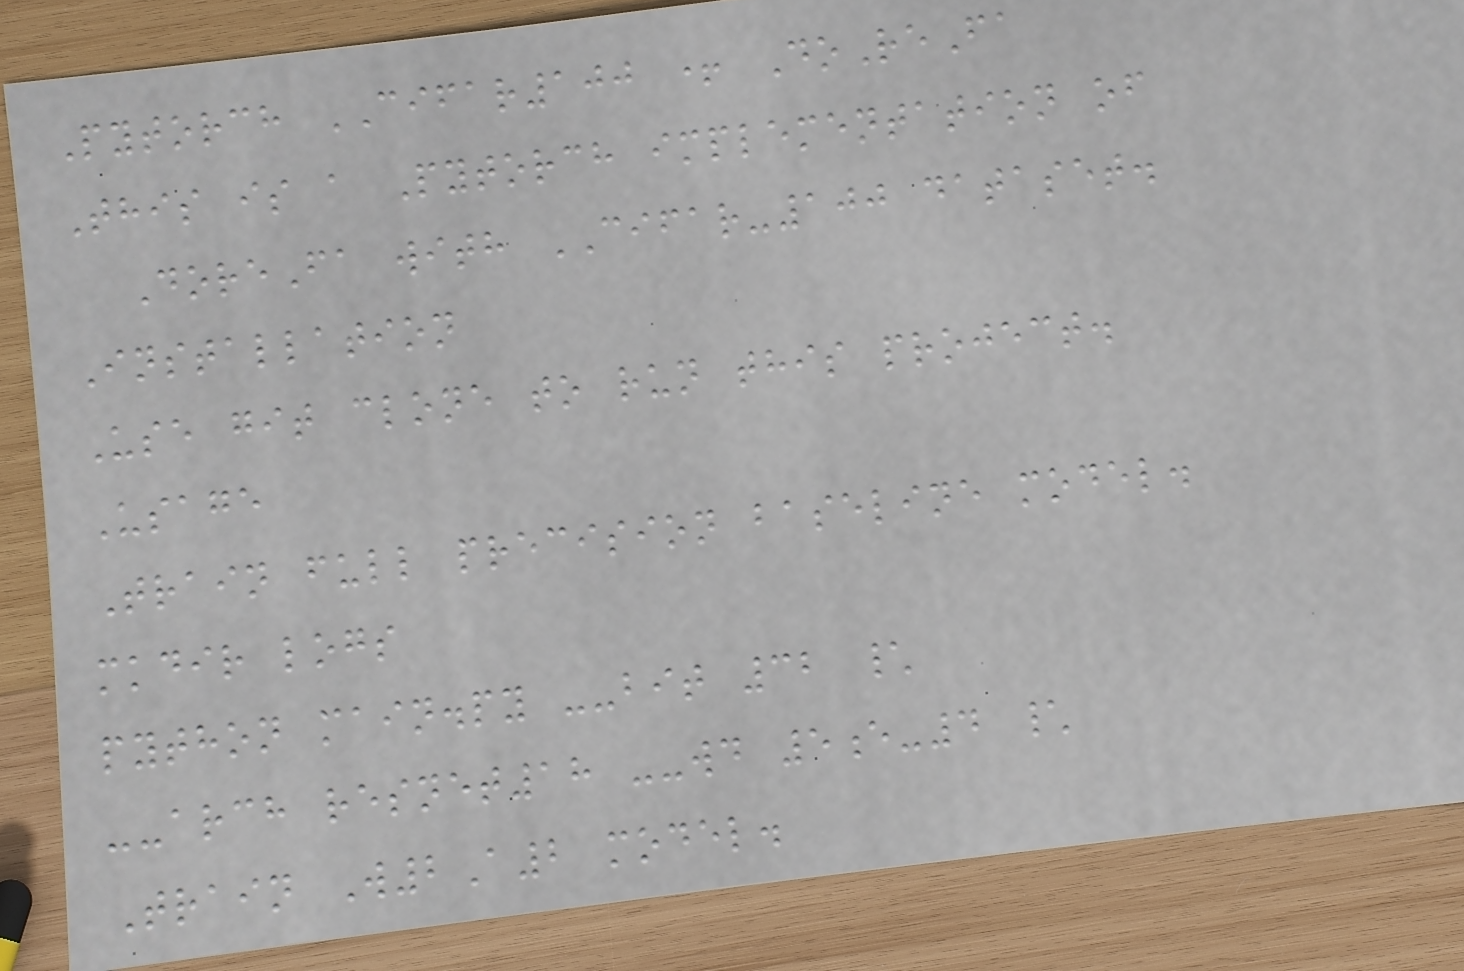Pytorch CIFAR100 + DoReFa
This is a Pytorch implementation of
DoreFa with CIFAR-100 dataset.
Installation
Use git clone to run this project.
Usage
Train full precision baseline model.
mkdir logs
python main.py --bit 32 \
--arch resnet18 --wd 5e-4 \
Train W2A2 model.
